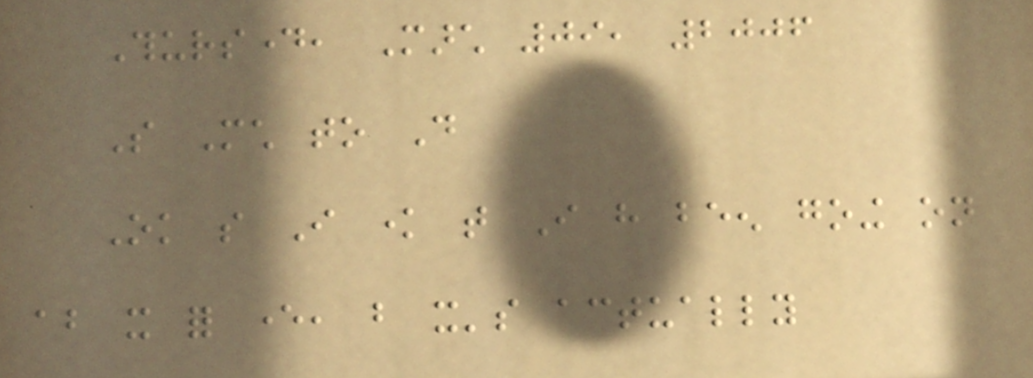Thursday, March 09, 2006
So Much to Do
Ok so I know that I have been going on
about it for ever, but it's actually
